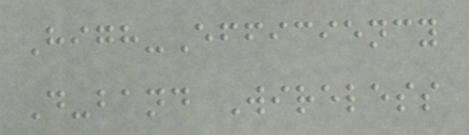High-Efficiency
D-band Wireless
